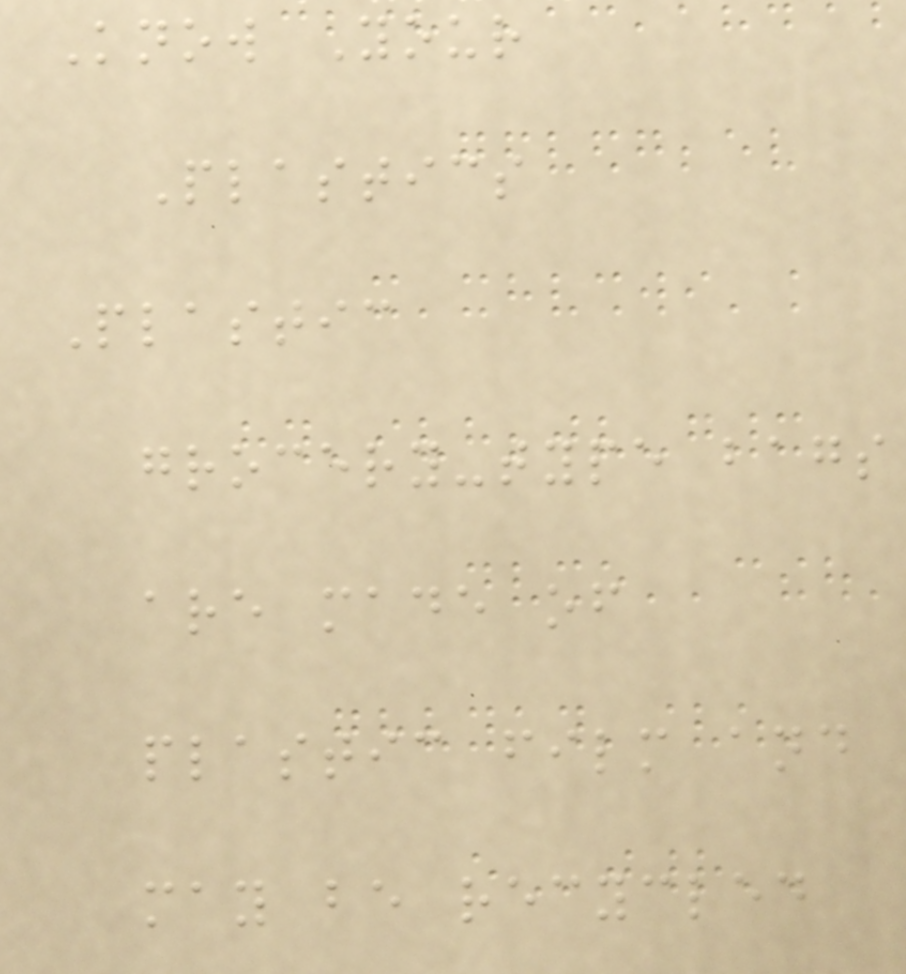Know Your
Plastics
Plastic
grocery-type bags
are made of
plastic film and
may be recycled
